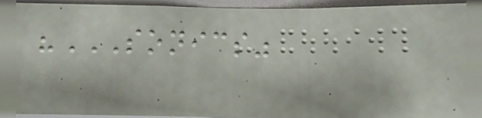"SONICS"
